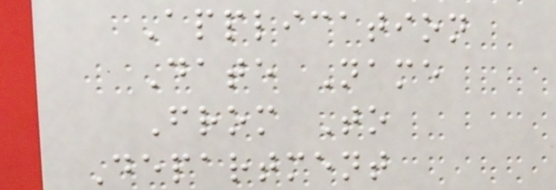Application
Date Name
From To
Department
